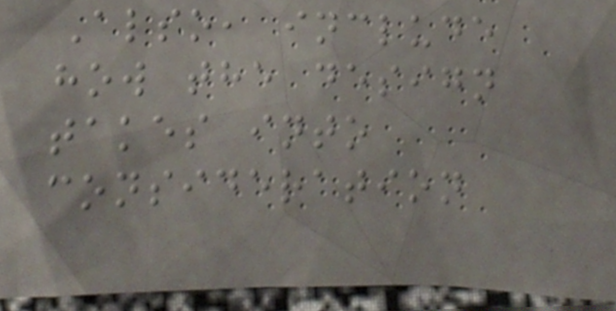Also, include
how the design
takes into
consideration
